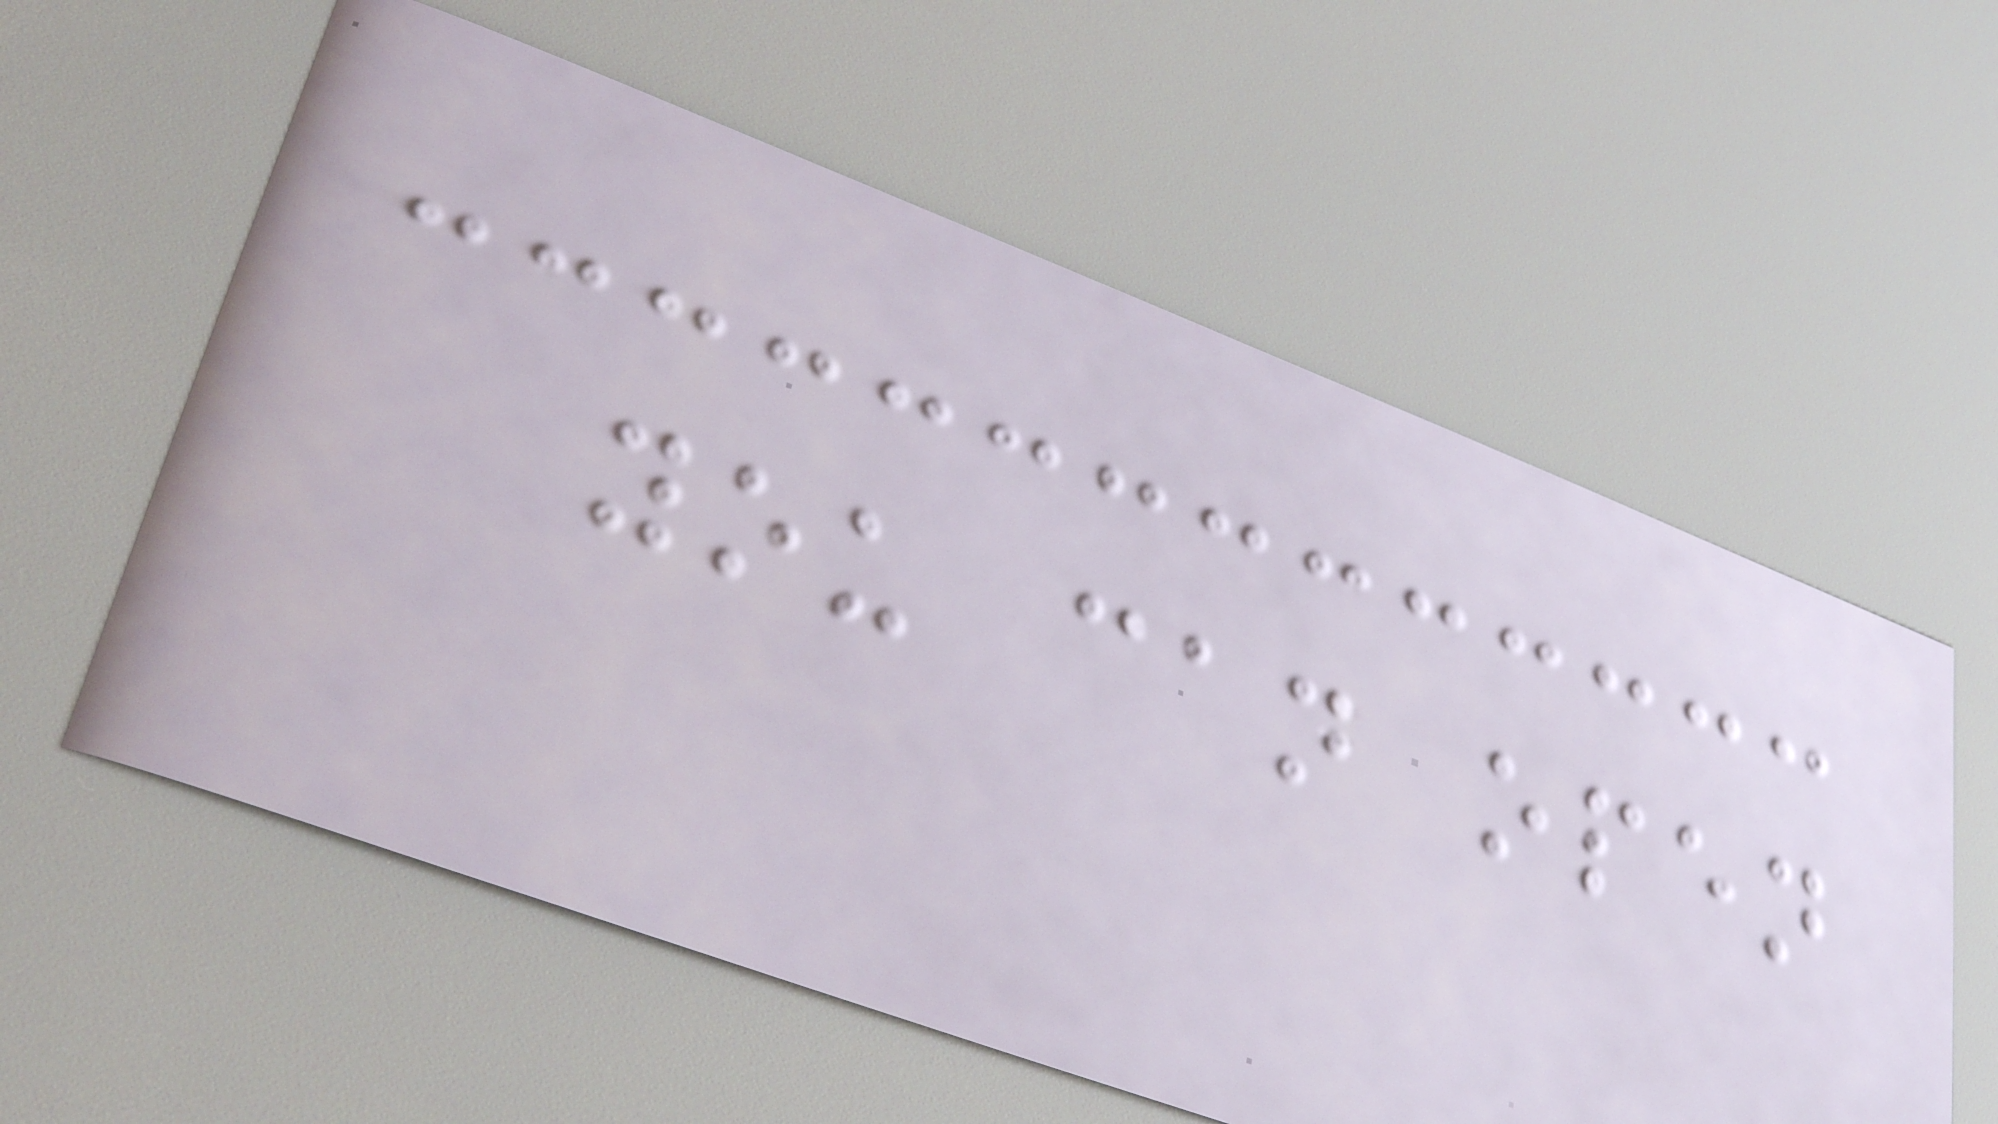you can open
